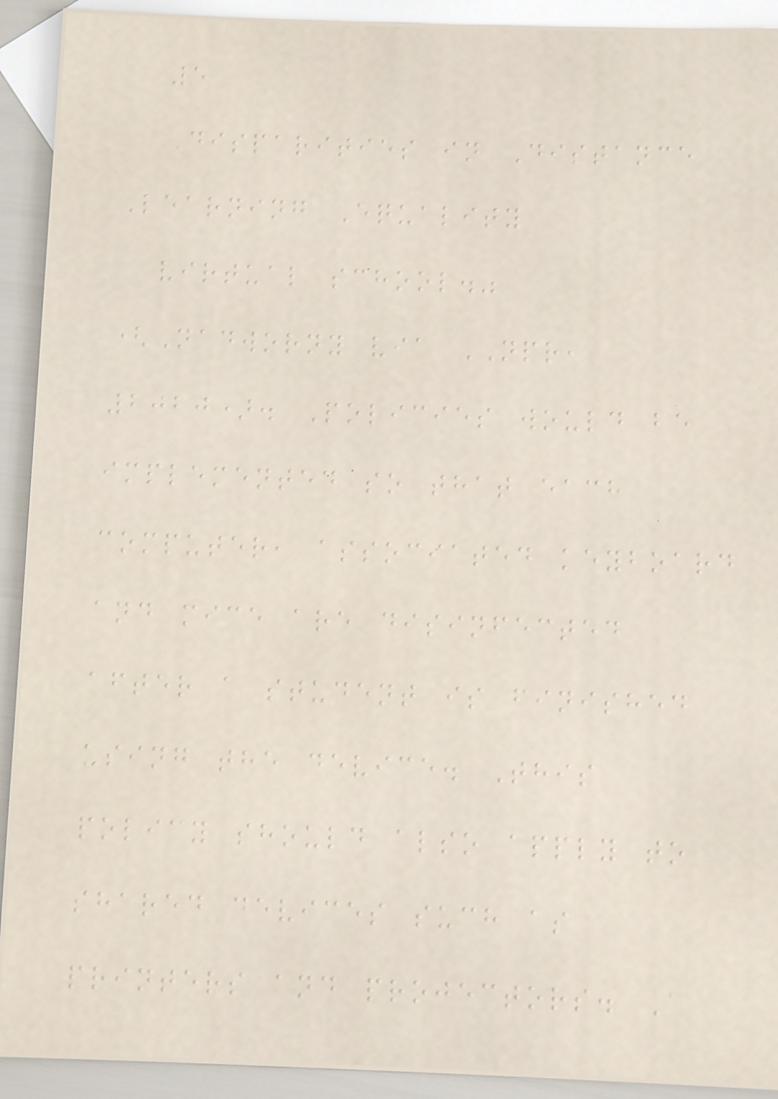5
Disparities in Distance
Learning Equality
virtual school."
(Nadworny via NPR,
2020). Policies would be
implemented so that each
computer, associated keyboard
and mice are disinfected
after a student is finished
using the device. This
policy should also apply to
shared devices such as
printers and projectors. A
